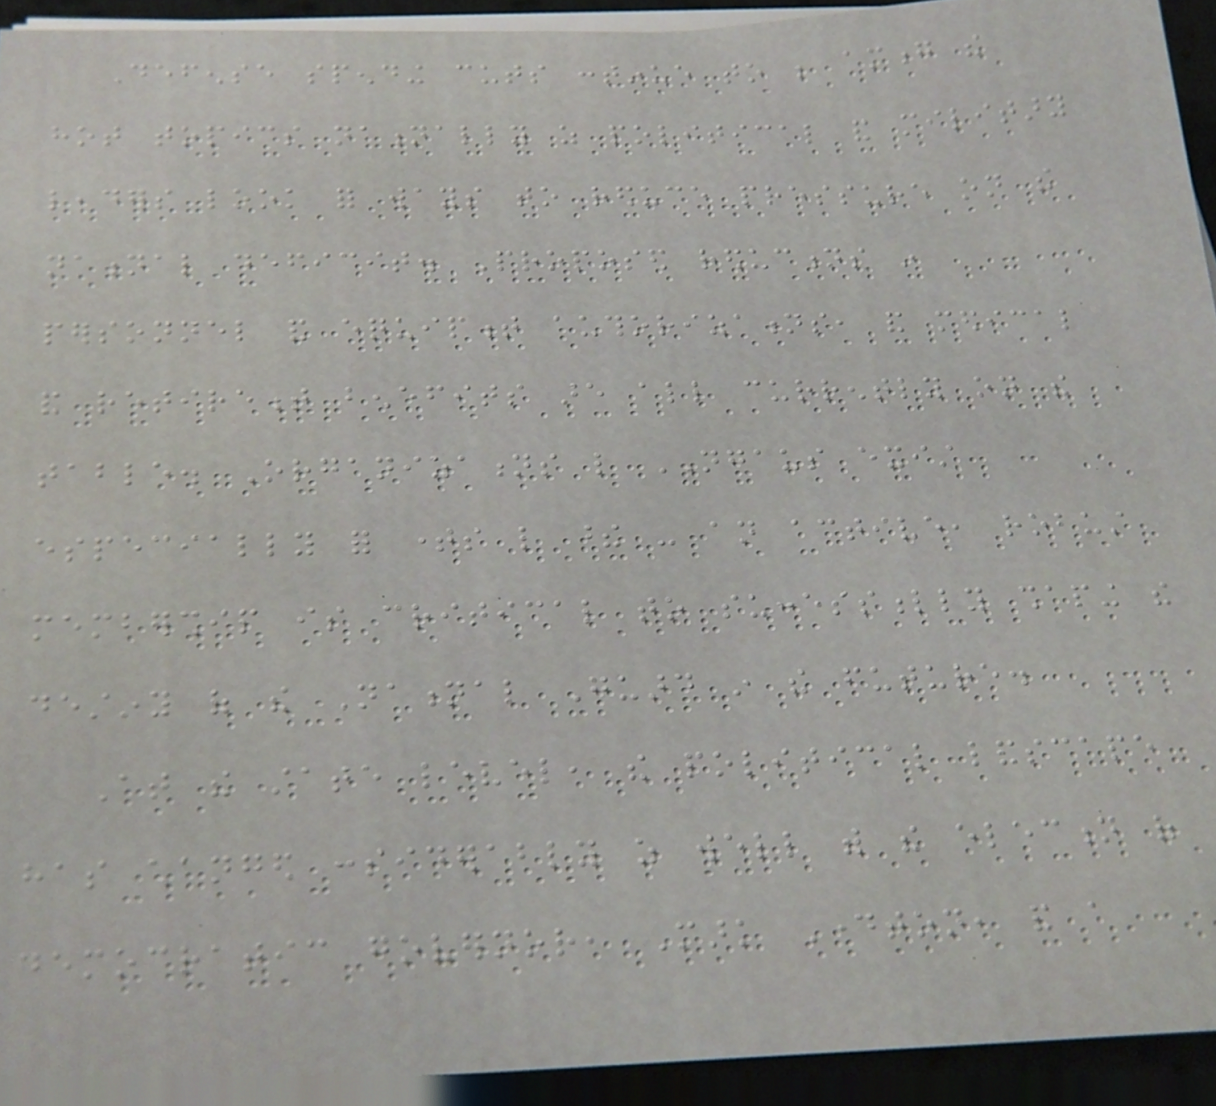Defense spending cuts continue to be among the
hot topics nationally as political and military
leaders look for ways to reduce pressure on the
national deficit. Proposed reductions in
personnel and equipment authorizations, and medical
and retirement benefits are all currently on the
table. Organizations like NGAUS exist
especially for times like these - an active, robust
membership is critical to successfully shaping the
destiny of the National Guard in the future.
At the state level, the political landscape
has changed considerably as well with the election of
democratic governor, Mark Dayton, and a
